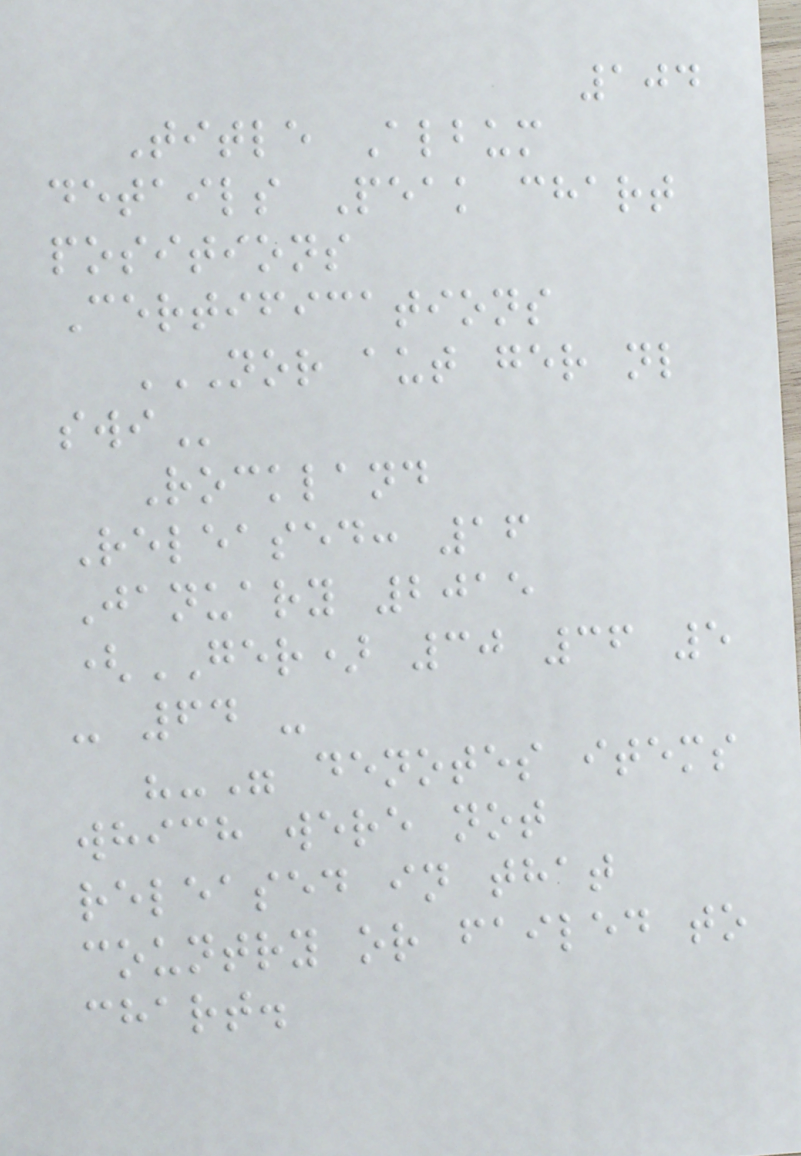104
Title Album
details Peak chart
positions
Certifications
NOR AUT GER NL
SWI
Rockland
Released: 16
January 2015
(GER) 30 36 5
- 64 -
"-" denotes items
which were not
released in that
country or failed to
chart.
